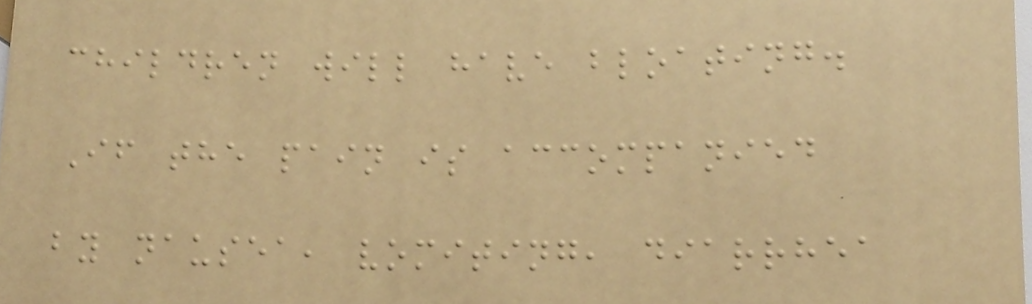children will have bloating.
If the pain is accompanied
by nausea, vomiting, diarrhea
